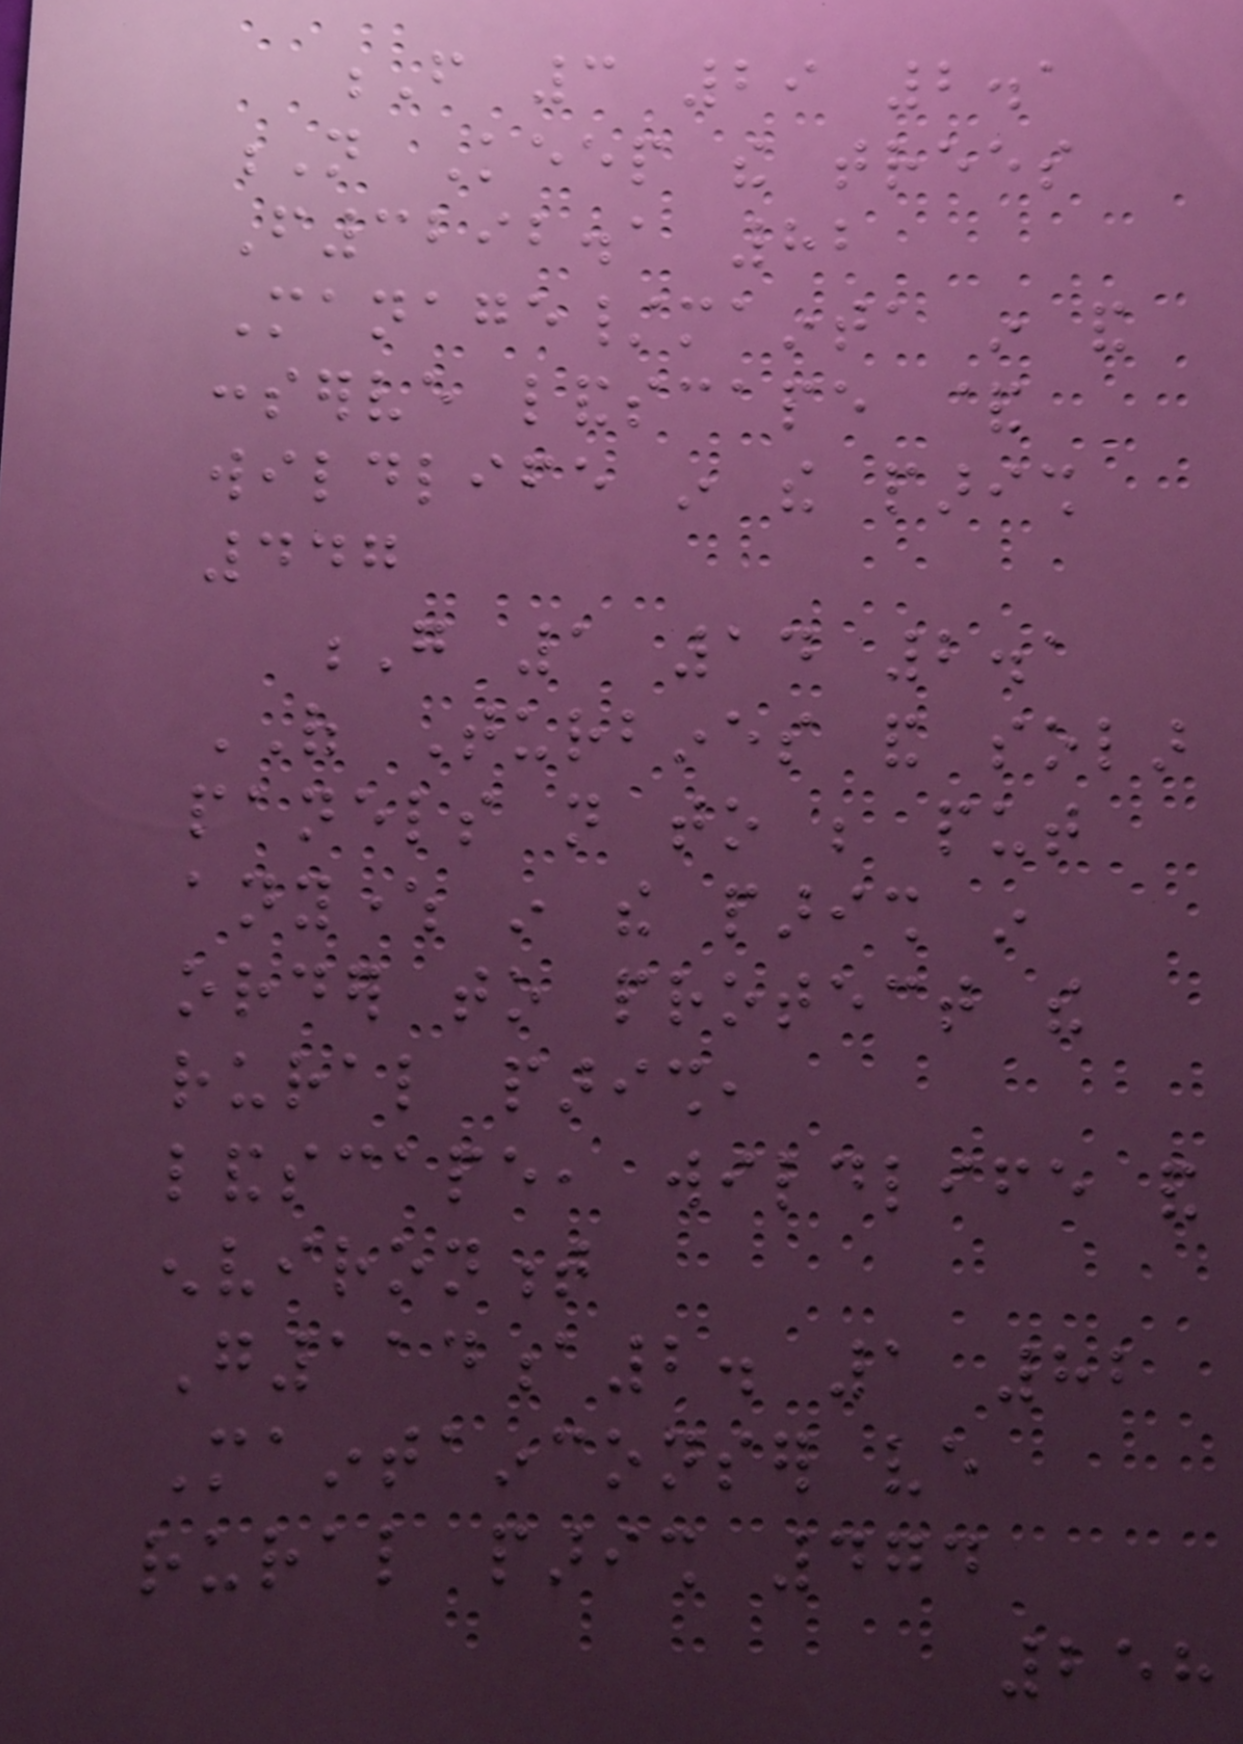F 3 29 2.1
N Keep the trees
F3292.1 82
Manage/mainta in and
conserve landscape &
wildlife in the parish
447
G 1 14 2.1
OF Turbines and solar
panels not to be put
anywhere in the parish in
order to protect the
rural parish,
landscape, wildlife and
environment
G114a2. 1 82
Maintainconser ve
rural parish 474
258
